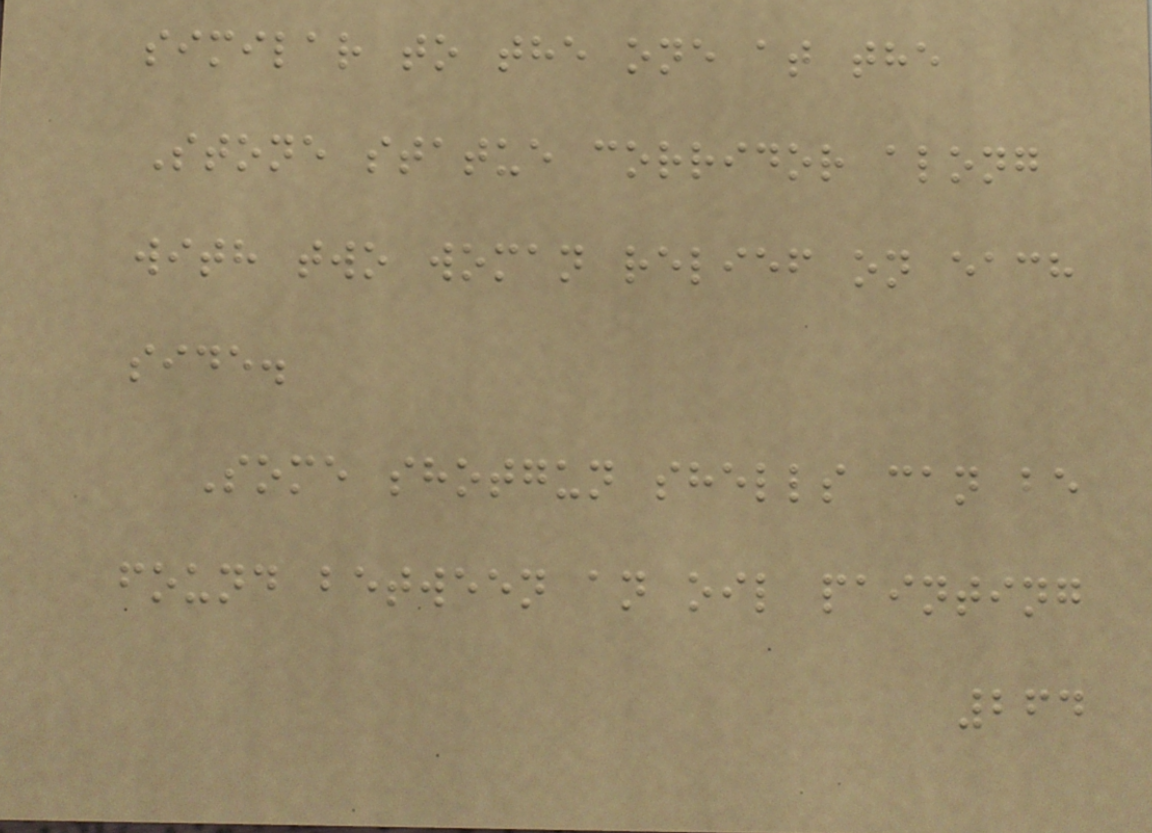similar to the one at the
Stone statue corridor along
with two woman relief on each
side.
Some shotgun shells can be
found between an oil painting
264
